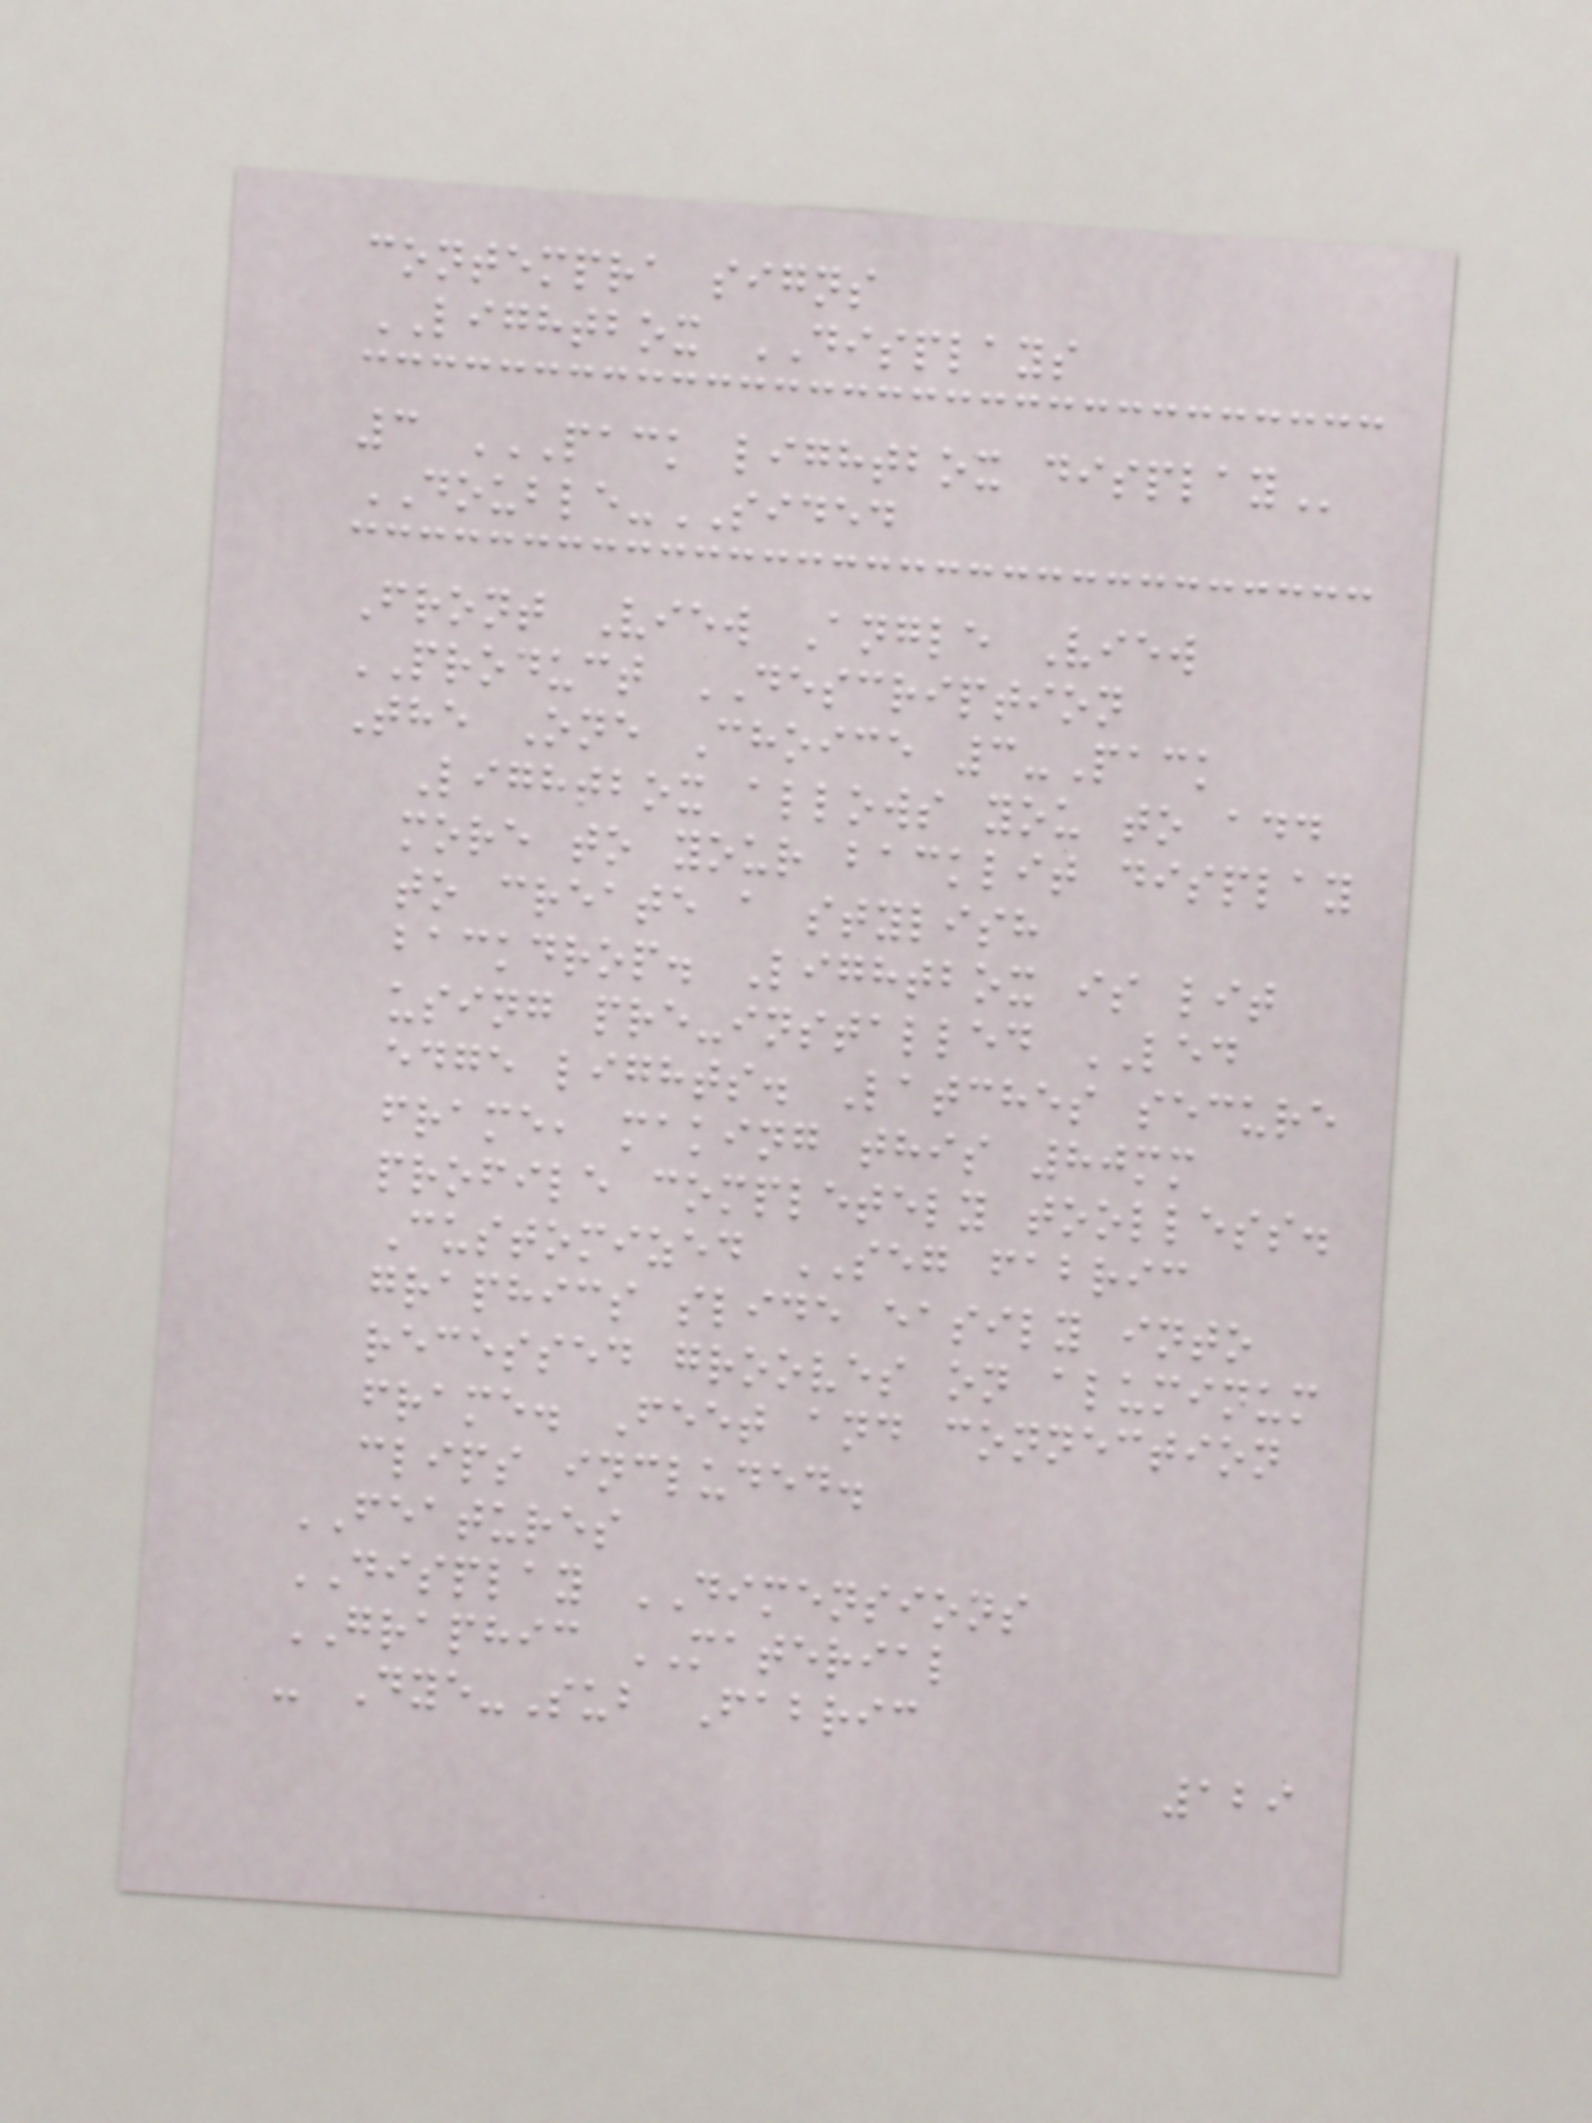contempra signs
LIGHTBOX DISPLAYS
3 PACK LIGHTBOX DISPLAY
DOUBLE-SIDED
Front View Angle View
PRODUCT DESCRIPTION
The One Choice 3-Pack
Lightbox allows you to add
more to your backlit display
to create a stylish
backdrop. Lightbox is lit
using pre-installed LED
edge lights. Latches secure
frame, making this 80mm
profile completely toolless.
Customized SEG fabric
graphics slide easily into
recessed grooves on aluminum
frame. Feet and connection
clips included.
FEATURES
DISPLAY DIMENSIONS
GRAPHIC MATERIAL
- Dye-Sub Fabric
129
